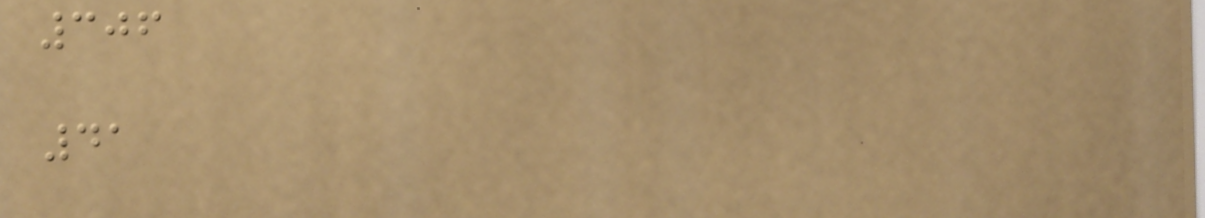306
41
